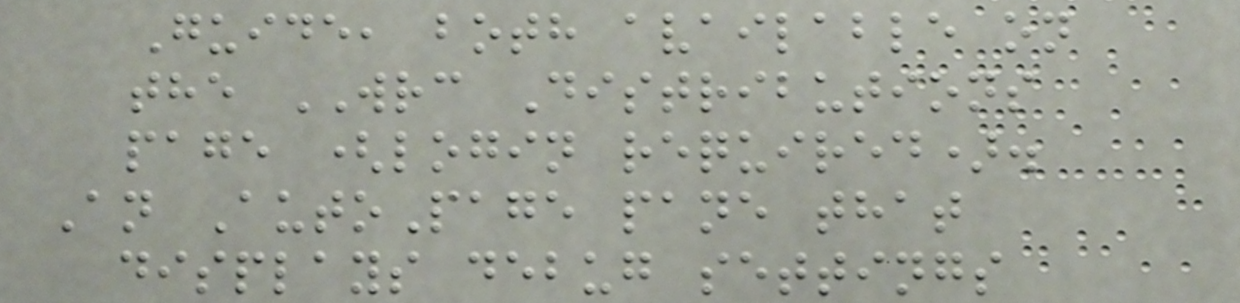Guide, both available on
the WRC Distributions
page (login required).
An AutoPage pane that
displays debug settings
